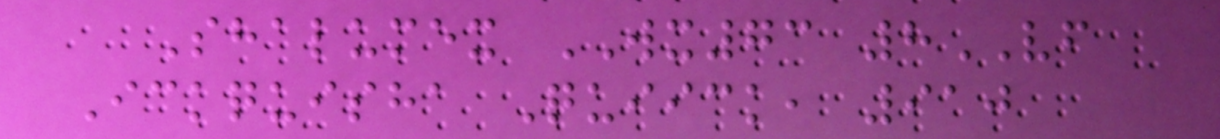Shalumex WX73 8VF
Ickquisha Quiick, 910
